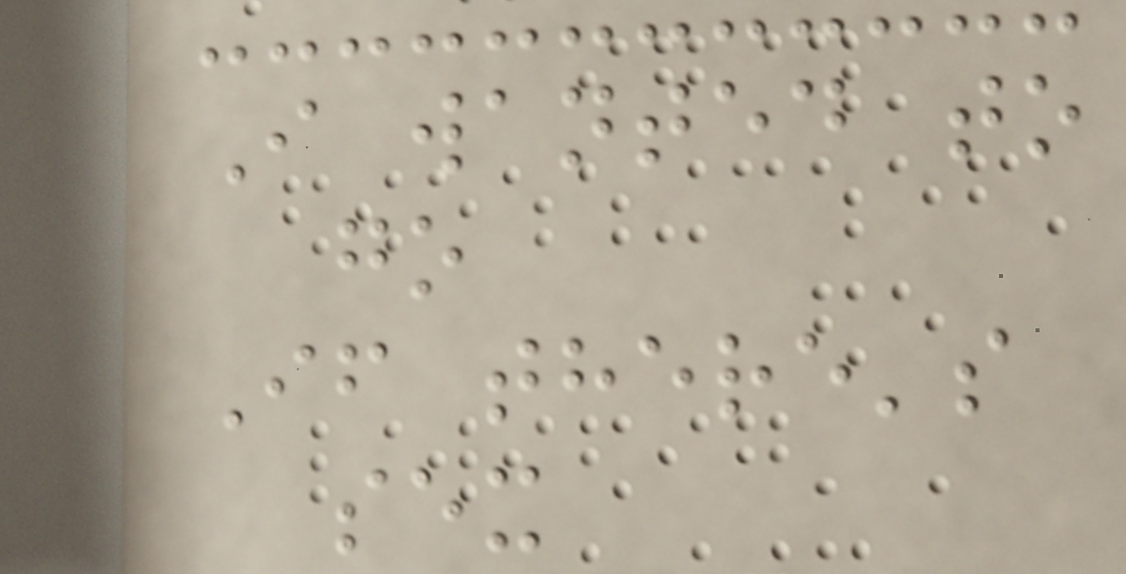I wanted to
go
If there's
sex
